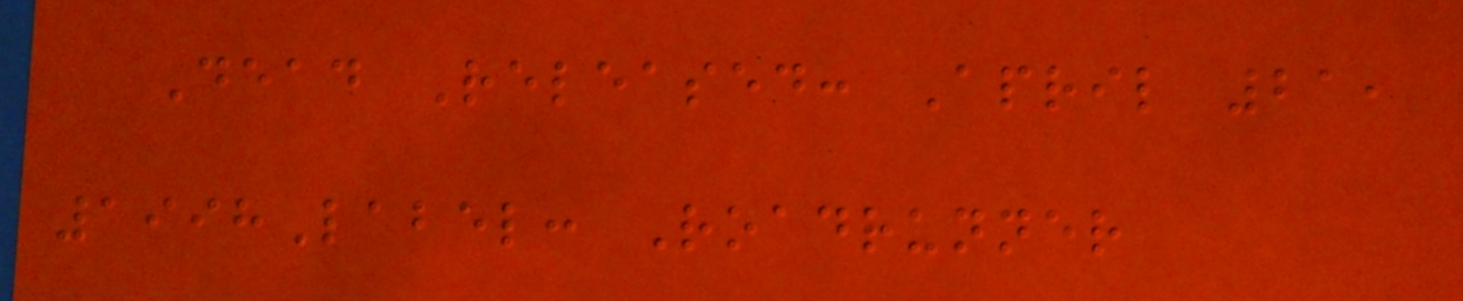Dead Released: April 21,
1998Label: Roadrunner
